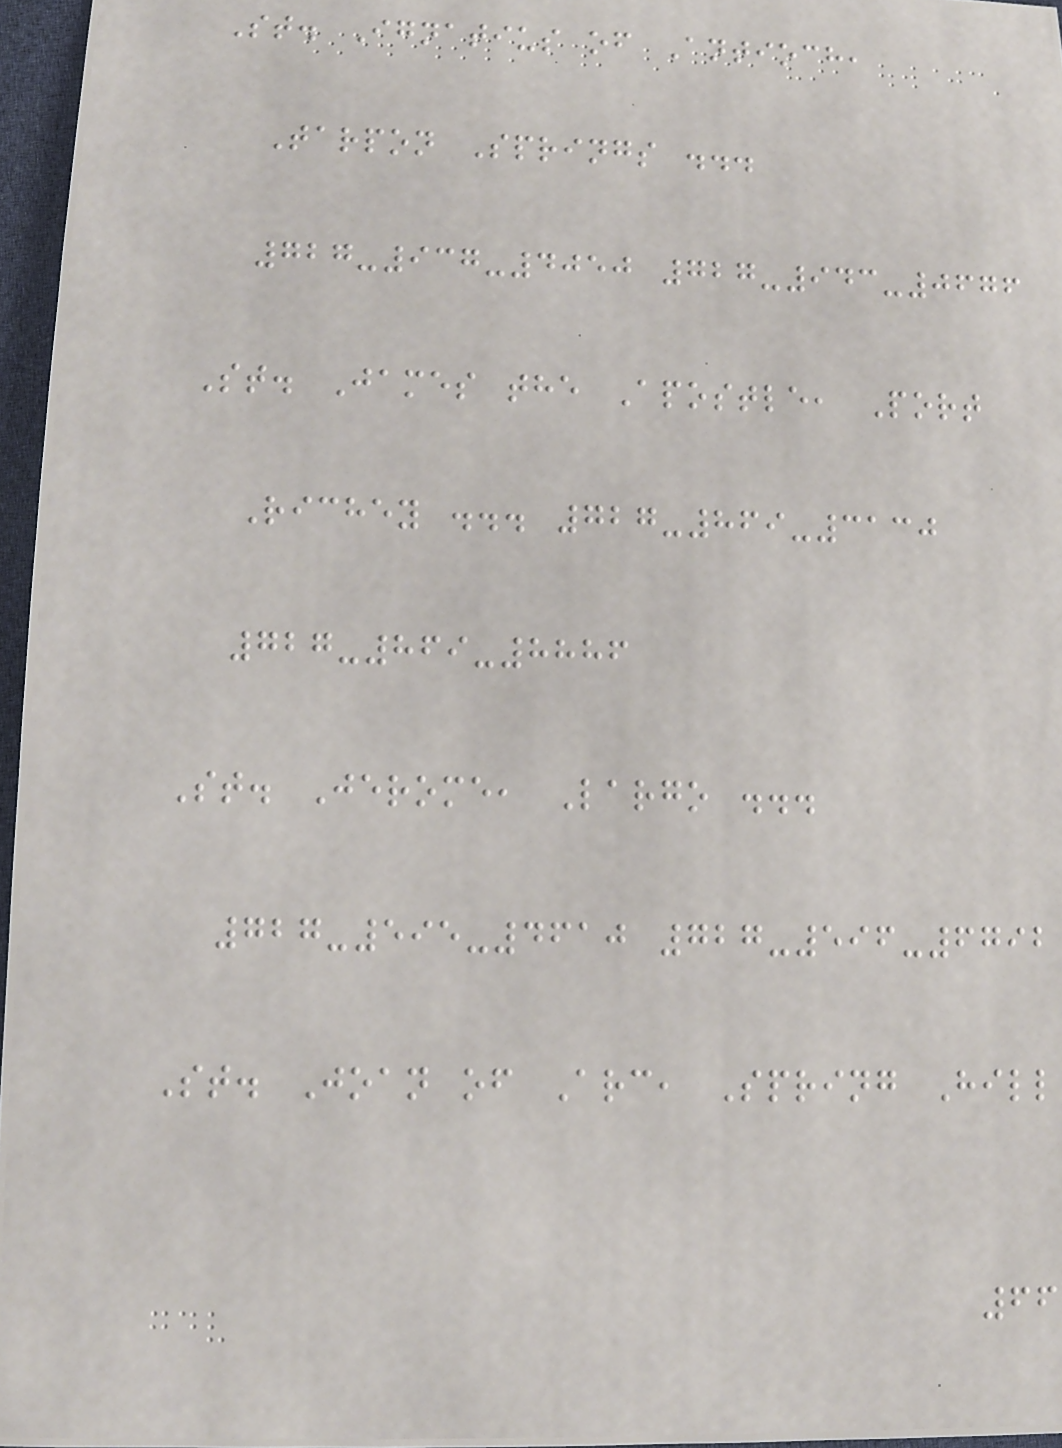St. Ignatius of Antioch,
Tarpon Springs ...
727-937-4050 727-943-0676
St. James the Apostle, Port
Richey ... 727-869-3130
727-869-8886
St. Jerome, Largo ...
727-595-4610 727-596-6792
St. Joan of Arc, Spring Hill
66
